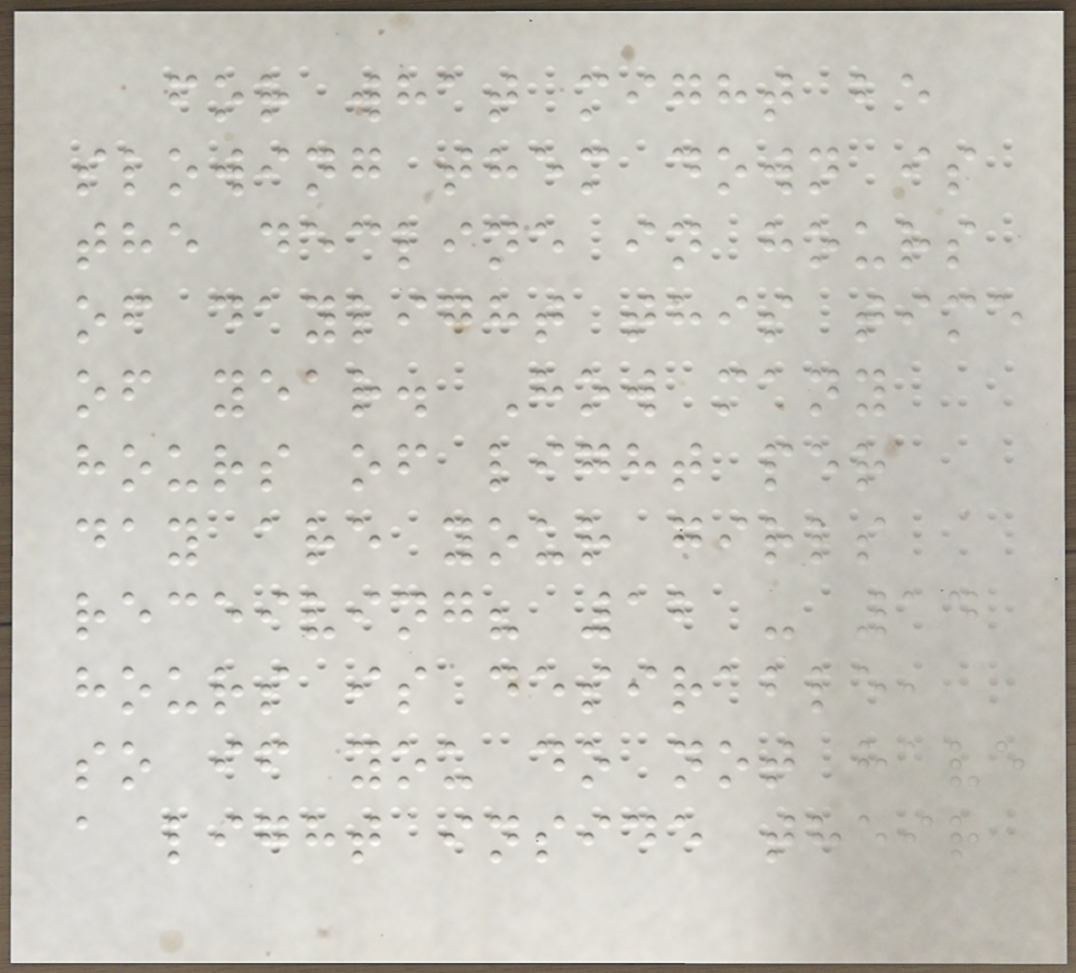for what might be
slowing them down is
the decline in hours
of daylight this time
of year. How many
hours of light per
day are your girls
receiving? 12 - 14
hours is desirable,
so if you do not have
a light inside their
